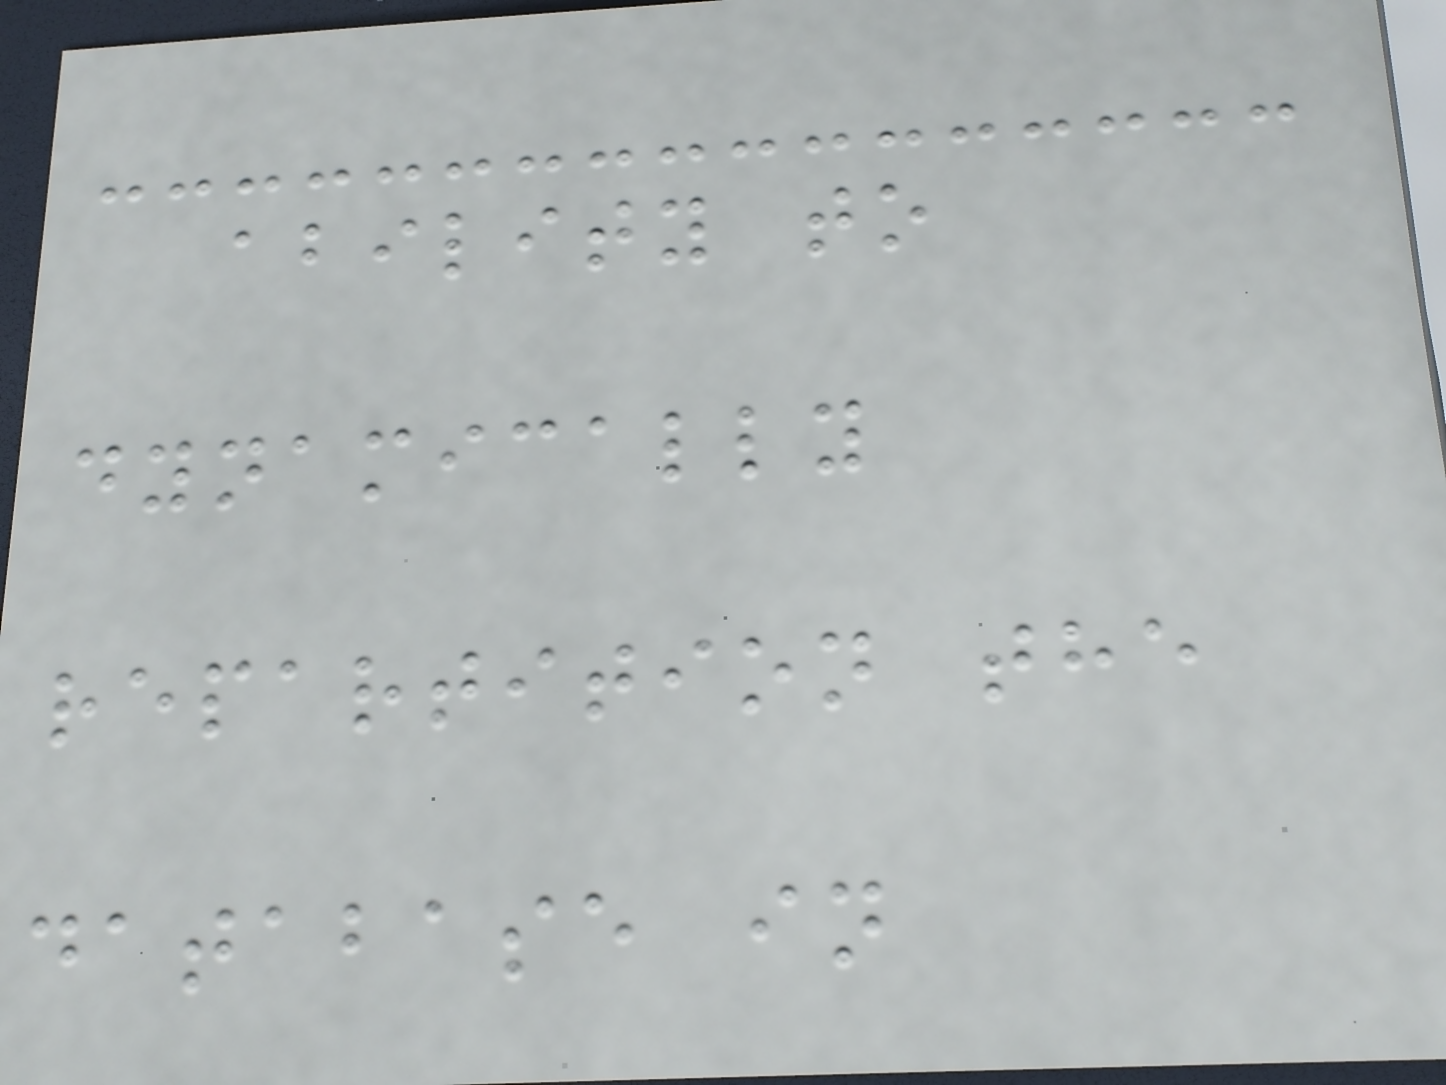ability to
dynamically
repartition the
database in
